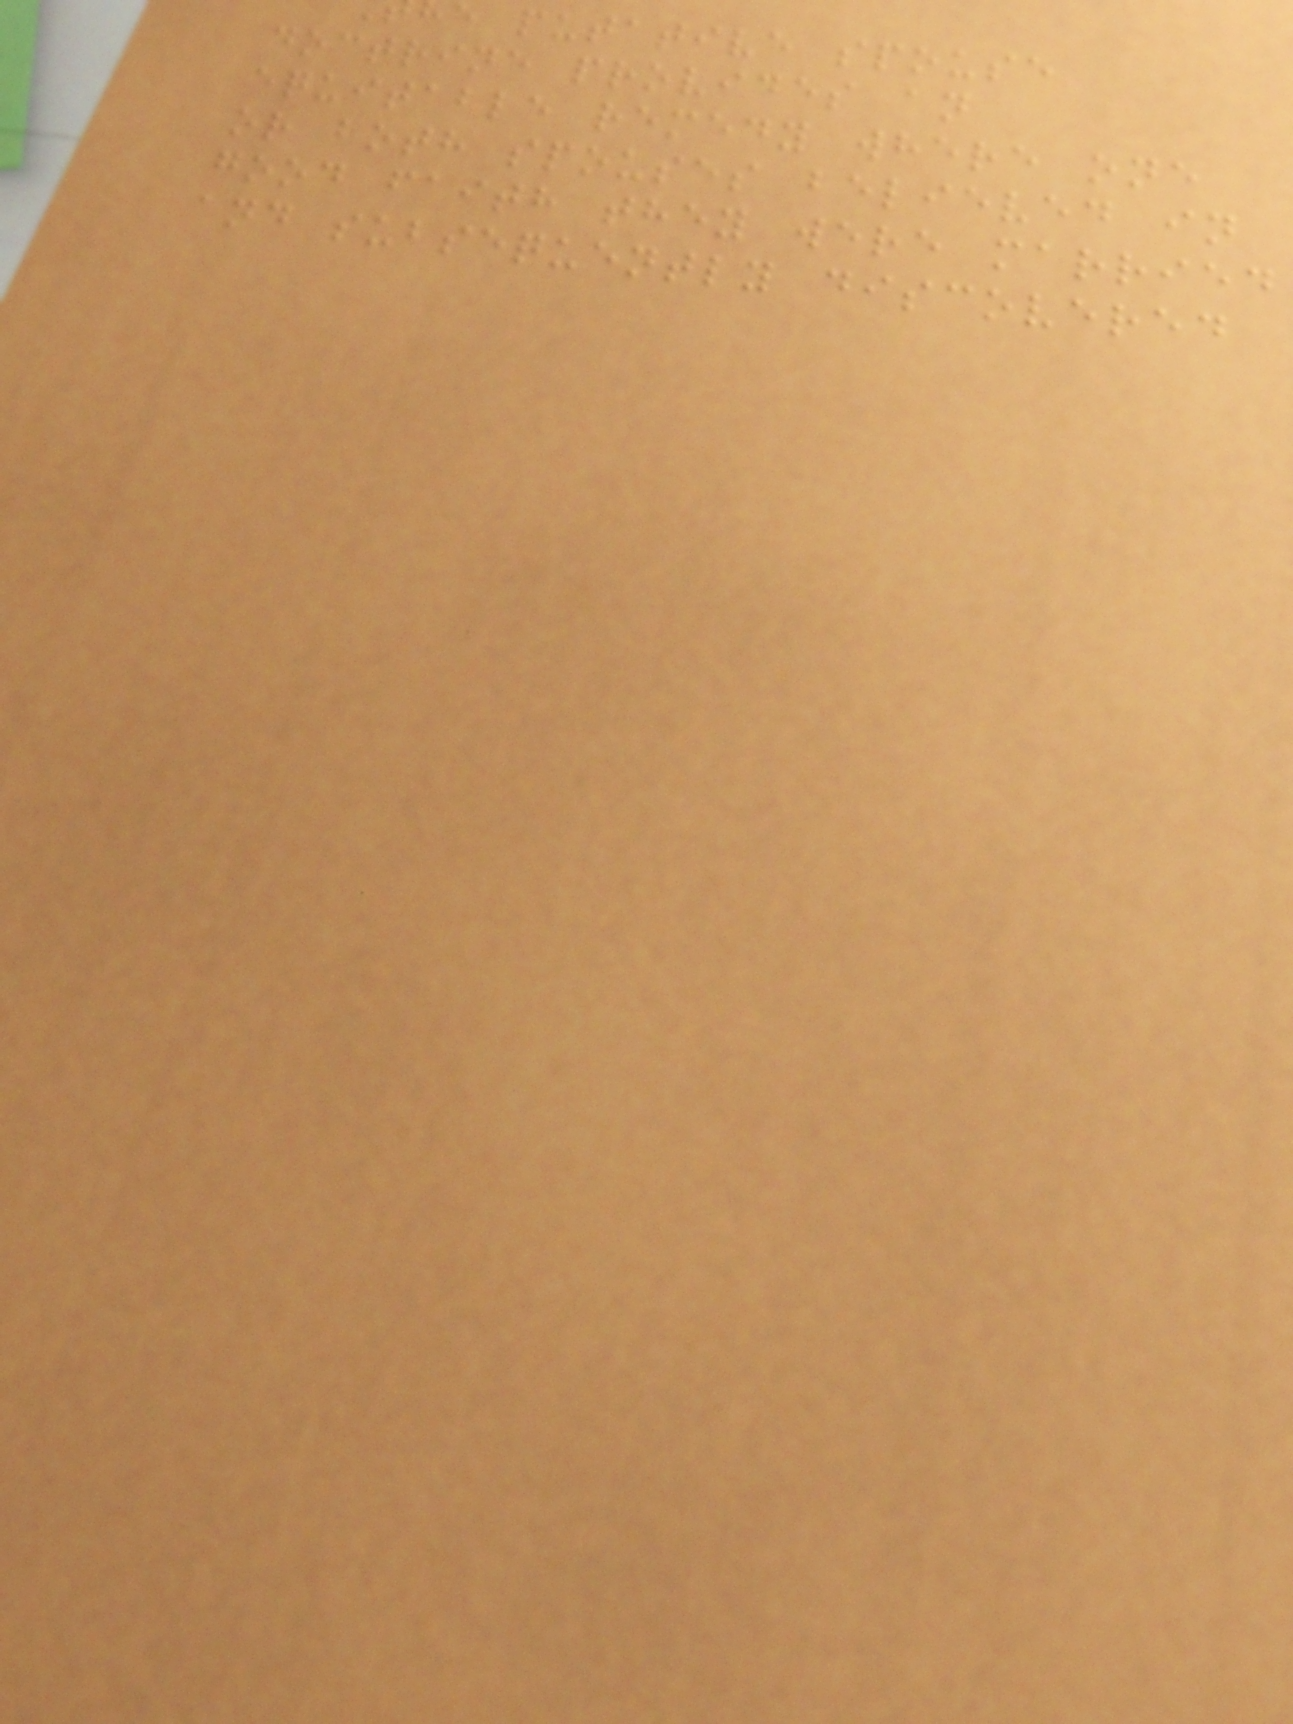e putative spouse
doctrine provides an
equitable remedy where one
or both spouses believed in
good faith they were married
and subsequently discovered
